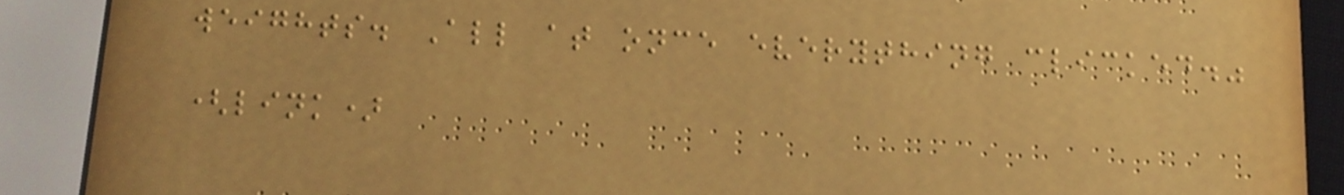weights. All at once everything clicked."
(link)
